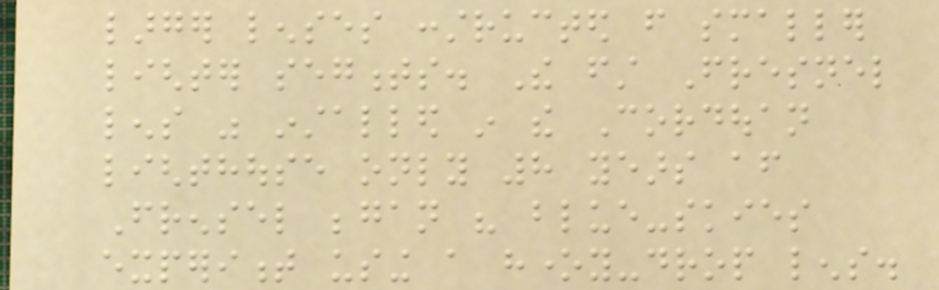larger lenses constructed from smaller
lighter segments. The first Fresnel
lens was installed in the Cordouan
lighthouse only 8 years after
Frensel began his blue-skies
experiment using a honey-drop lens.
